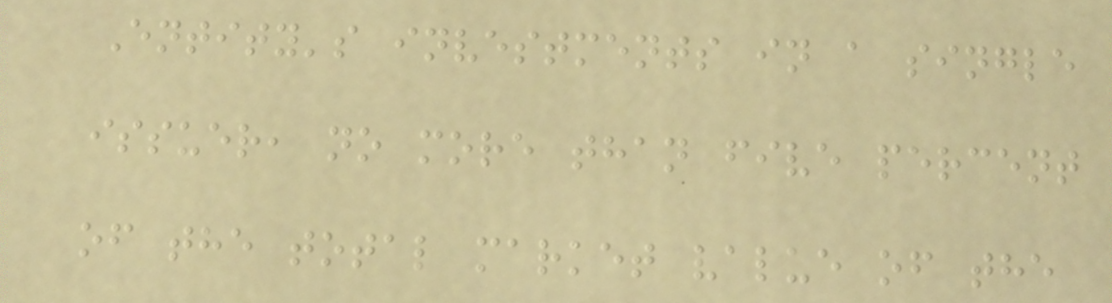Entity's investments in a single
issuer, no more than five percent
of the total market value of the
